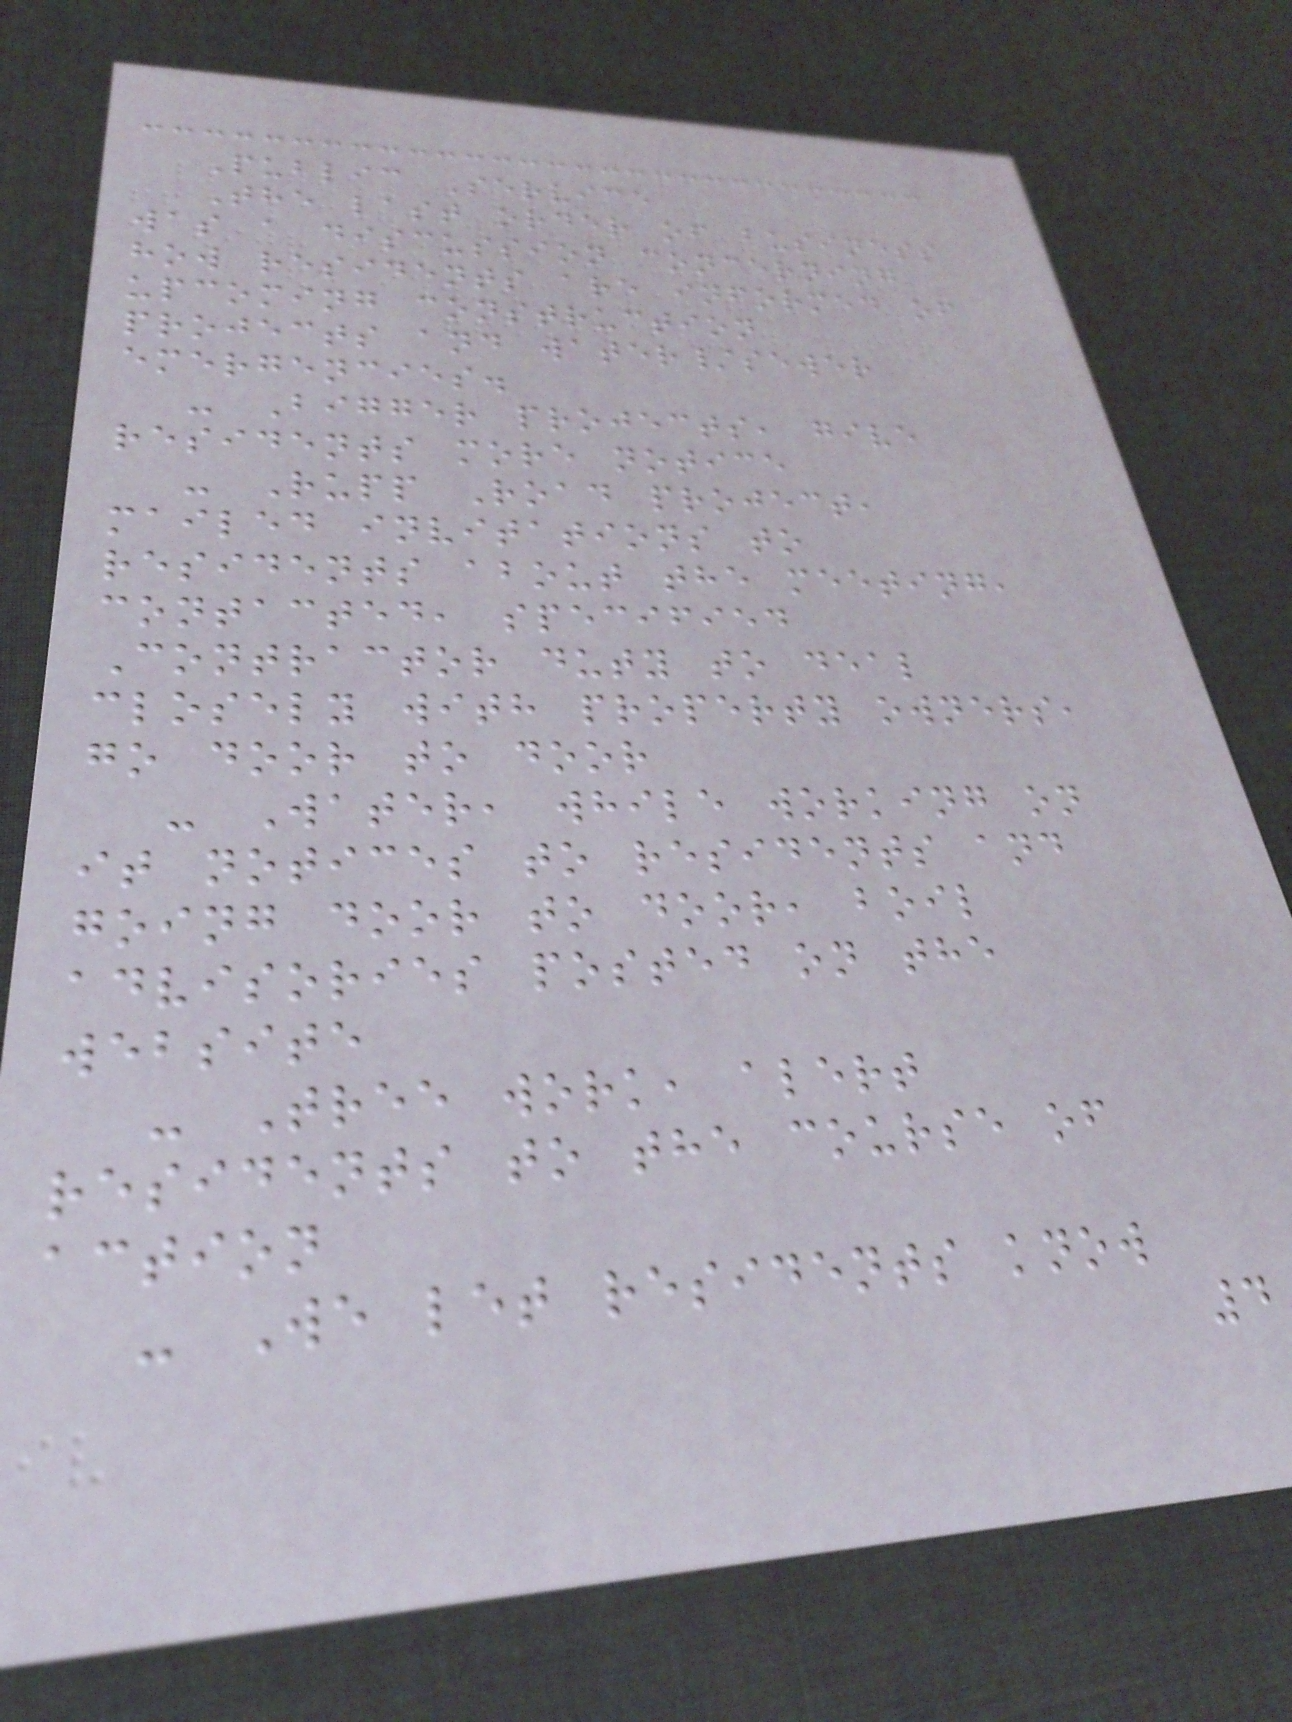Public Service
The last order of business
was a discussion concerning
how residents are informed of
upcoming construction
projects and water/sewer
emergencies.
- Bigger projects, give
residents more notice
- Rupp Road project,
mailed invitations to
residents about the meeting,
contacted, specified
Contractor duty to deal
closely with property owners,
go door to door
- Water, while working on
it notices to residents and
going door to door, boil
advisories posted on the
website
- Tree work, alert
residents to the course of
action
- We let residents know
4
